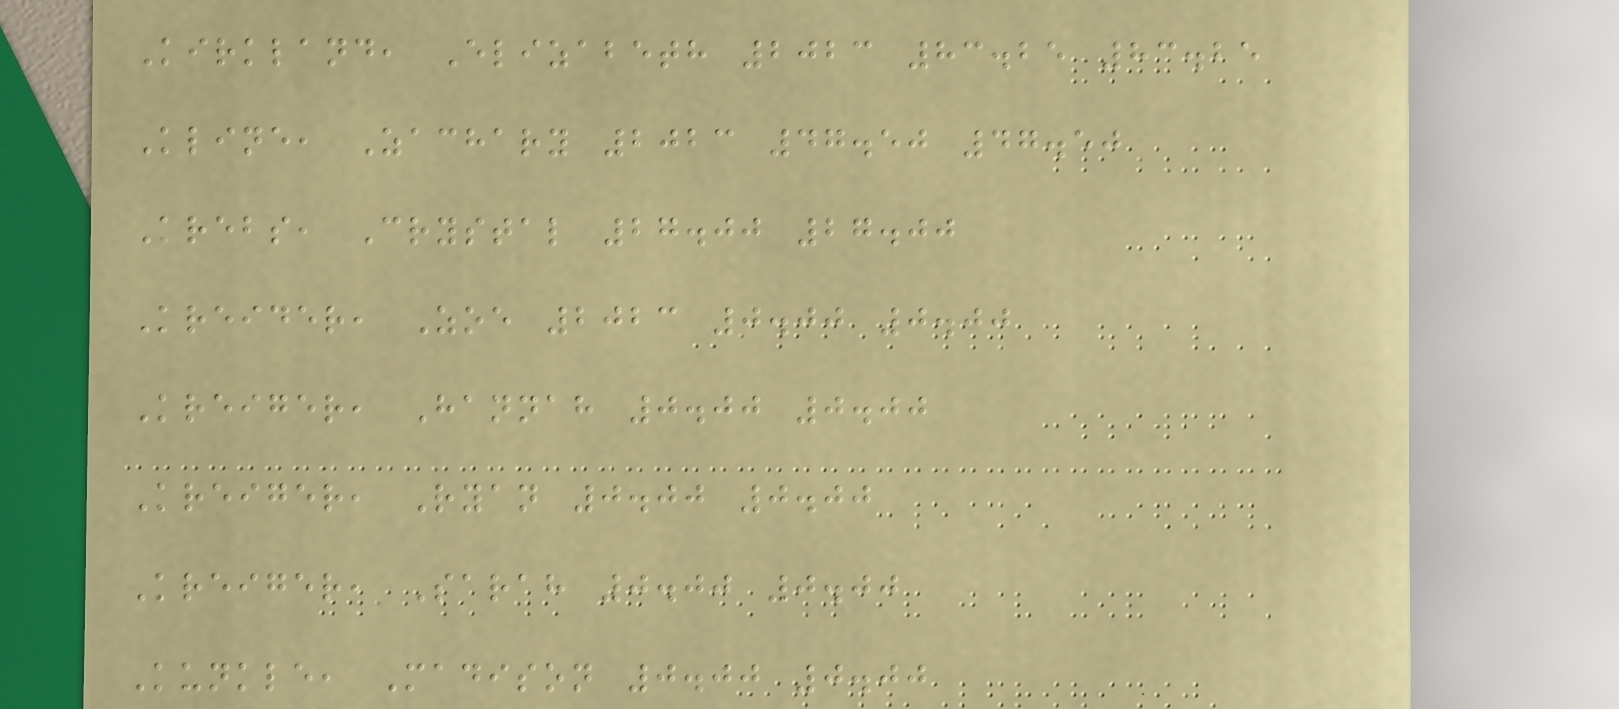Kirkland, Elizabeth 2023 83.25 83.25
Kline, Zachary 2023 47.50 47.50
Krebs, Crystal 27.00 27.00
Kreider, Zoe 2023 0.00 0.00
Kreiger, Hannah 0.00 0.00
Kreiger, Ryan 0.00 0.00
Kreiger, Sarah 0.00 0.00
Kunkle, Madison 0.00 0.00
